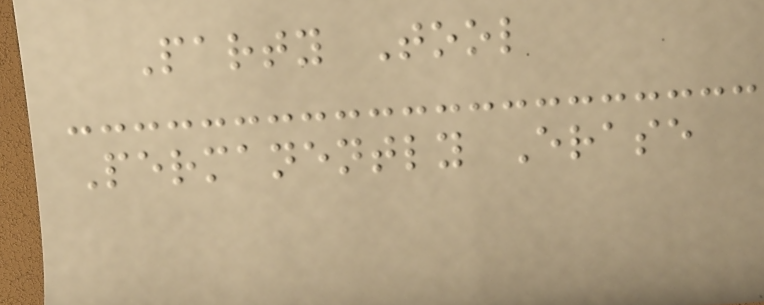Party Tool
Permanently Erase
